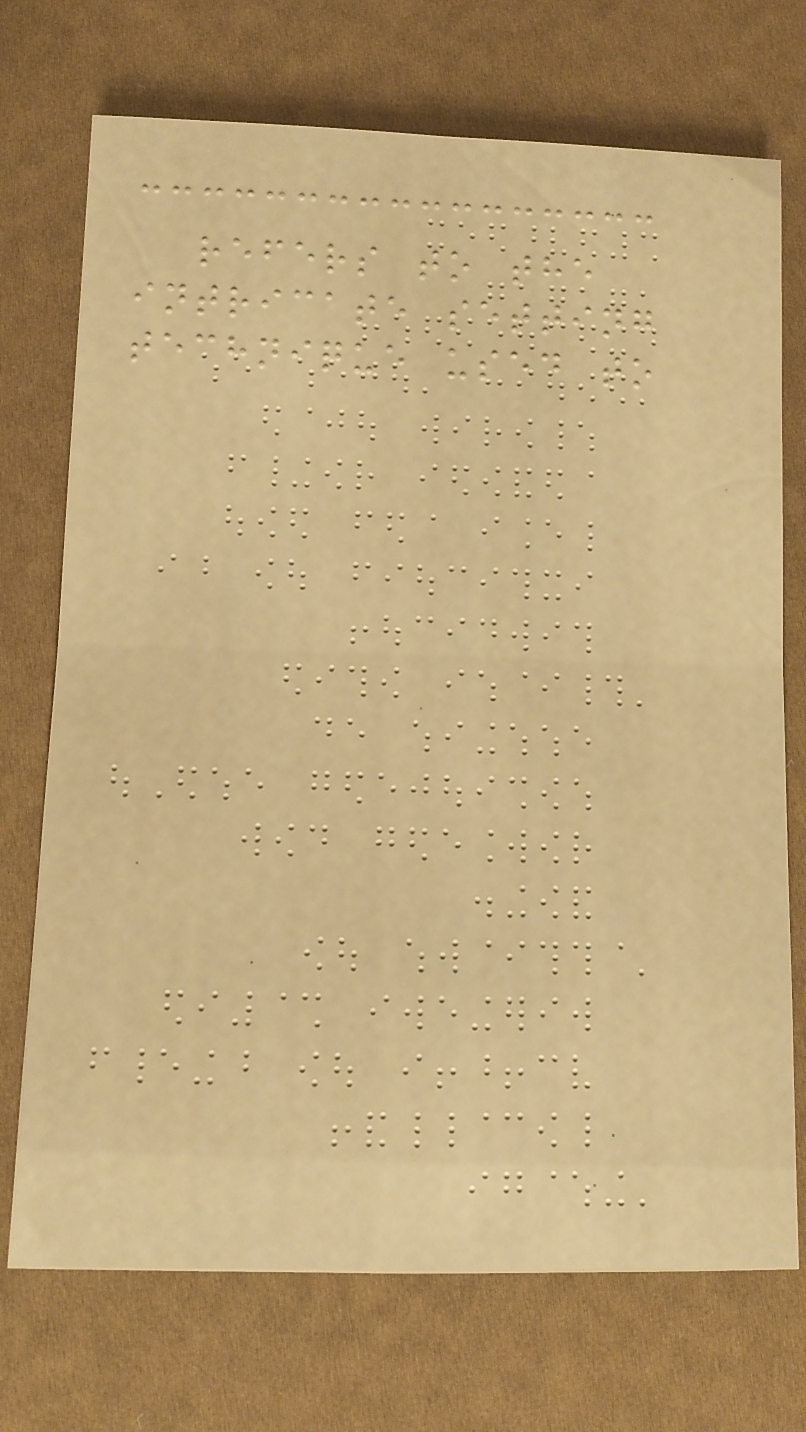refers to the
intricate setting
technique used to
